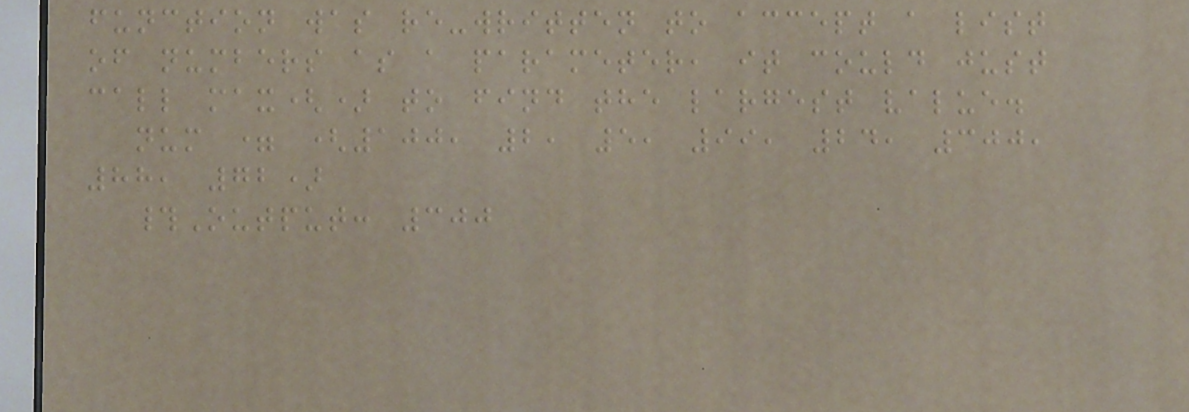function was re-written to accept a list
of numbers as a parameter, it could just
call max() to find the largest value.
num = (100, 2, 5, 99, 24, 300,
88, 72)
#Output: 300
